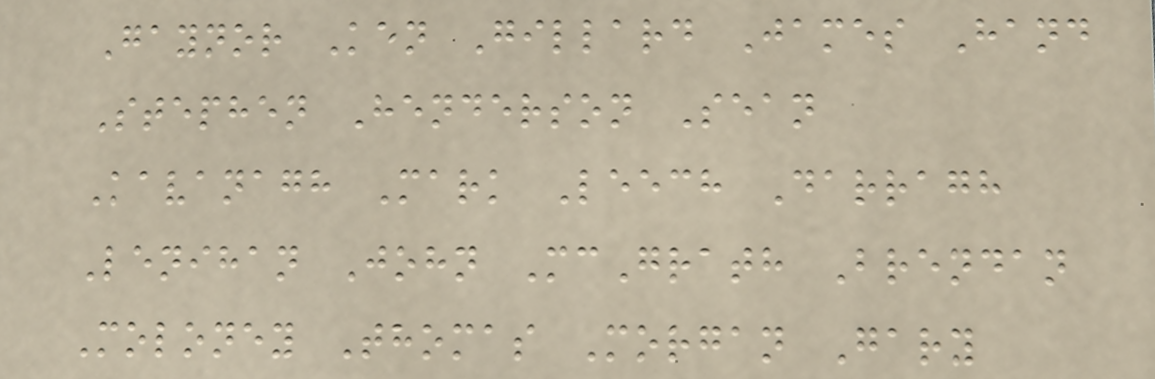Gaynor Ken Gillard James Hand
Stephen Henderson Sean
Kavanagh Mark Leech Darragh
Lenihan John McGrath Brendan
Moloney Thomas Morgan Gary
